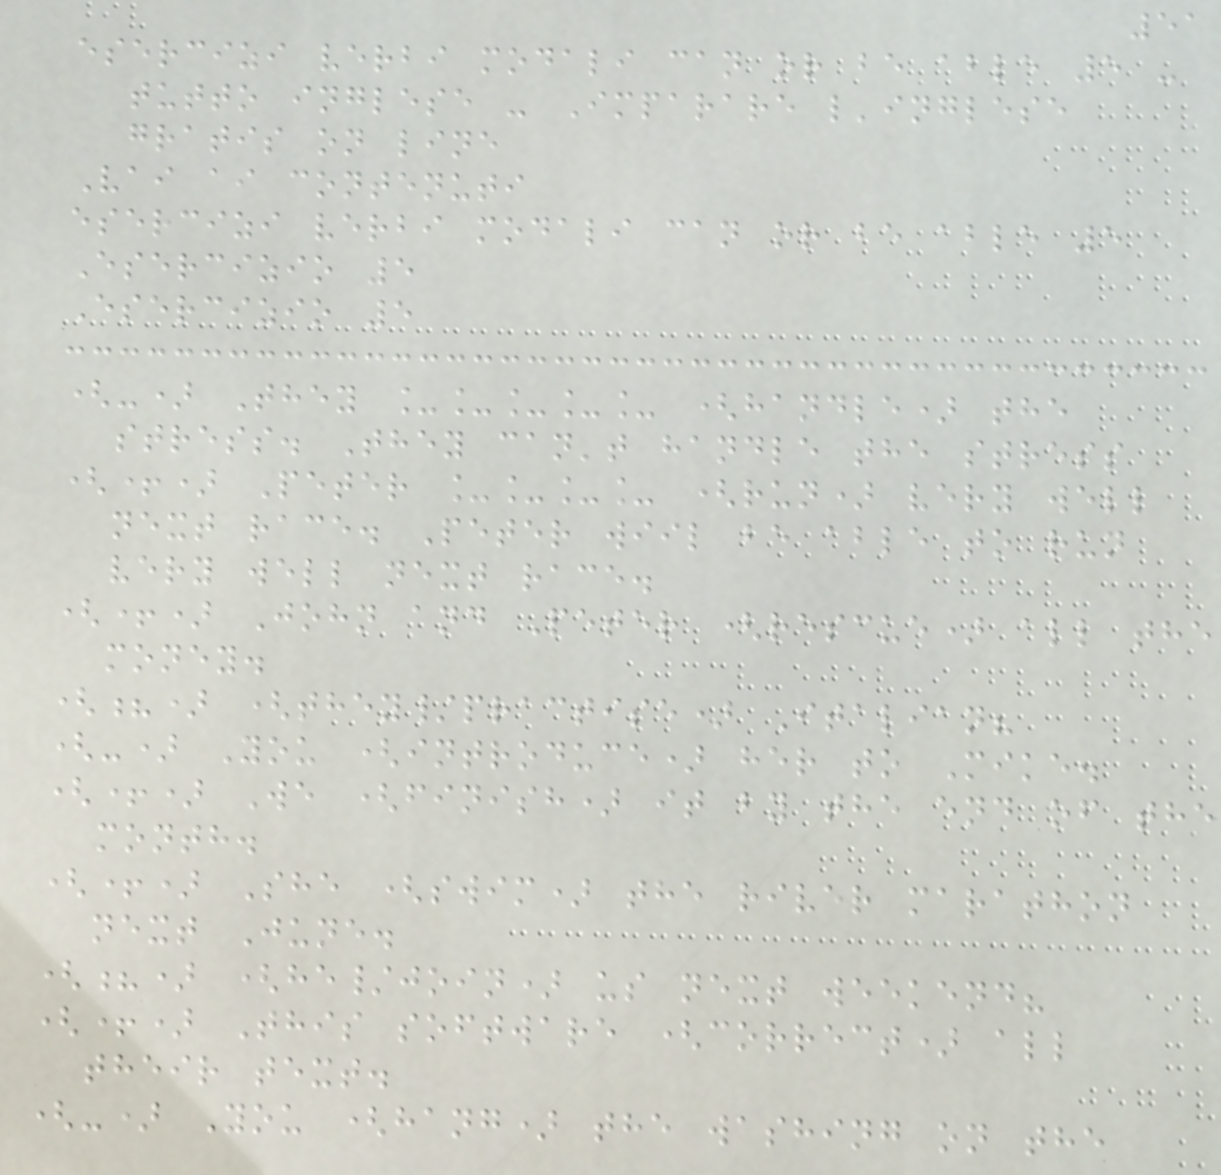51
esercizi verbi modali can or be able 5 -
tutto inglese - Imparare l'inglese
gratis on line
Vai ai contenuti
esercizi verbi modali can or be able 5
Esercizio 5
Esercizio 5
(-) They _____ (handle) the
stress. They can't handle the stress
(+) Peter ____ (run) very well
next race. Peter wiil be able to run
very well next race.
(+) John and Peter (rescue) all the
money.
(?) (they/practise) Italian?
(-) You (introduce) her to Mike.
(+) We (finish) it by the end of the
month.
(+) She (swim) the river marathon
next June.
(?) (he/join) us next weekend?
(+) This software (correct) all
their text.
(-) You (hang) the washing on the
